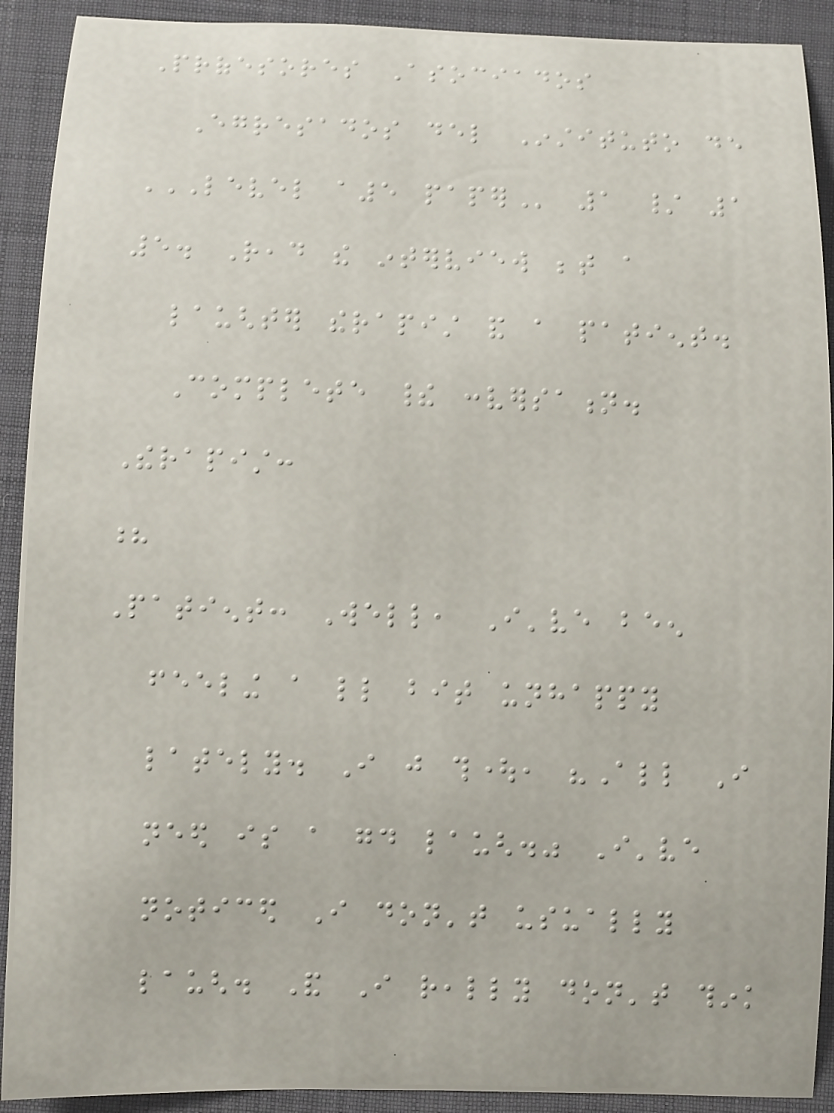Profesores Asociados
Egresados del Instituto de
LEVEL A5 PAPER 1 / 1
5. Read the interview between a
laughter therapist and a patient.
Complete their conversation.
Therapist:
?
Patient: Well, I've been
feeling a little bit unhappy
lately. I just thought, "All I
need is a good laugh." I've
noticed I don't usually
laugh. And I really don't think
